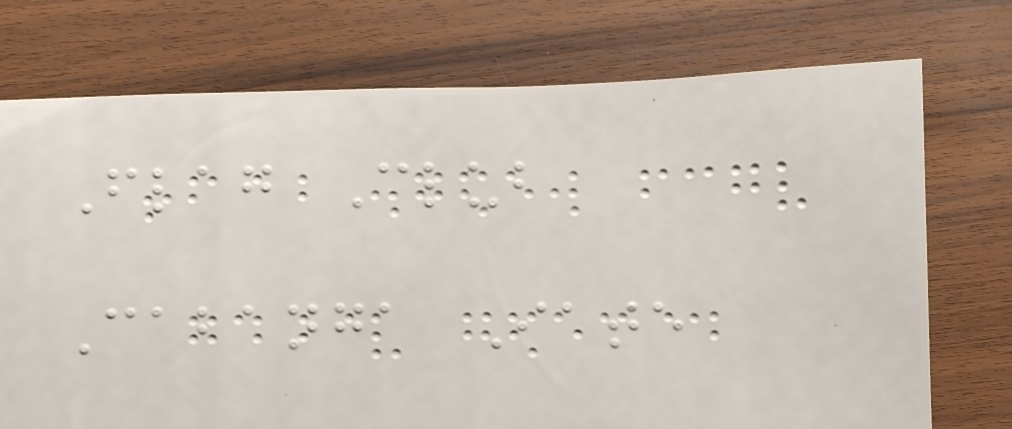Flag Club
Cabanga Iate
